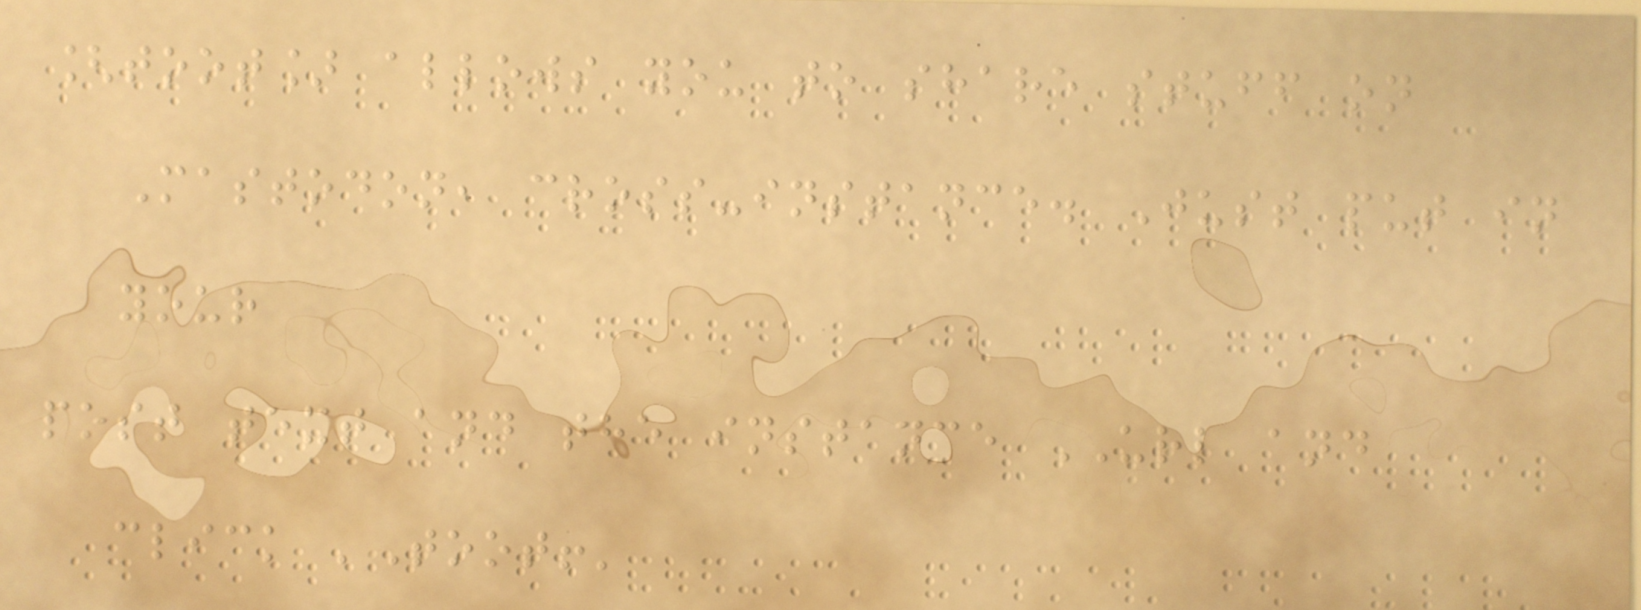[toot] allows you to share stuff on
Mastodon, cross-instance. Just put in
your
post text and the instance URL and
click 'Toot!'
